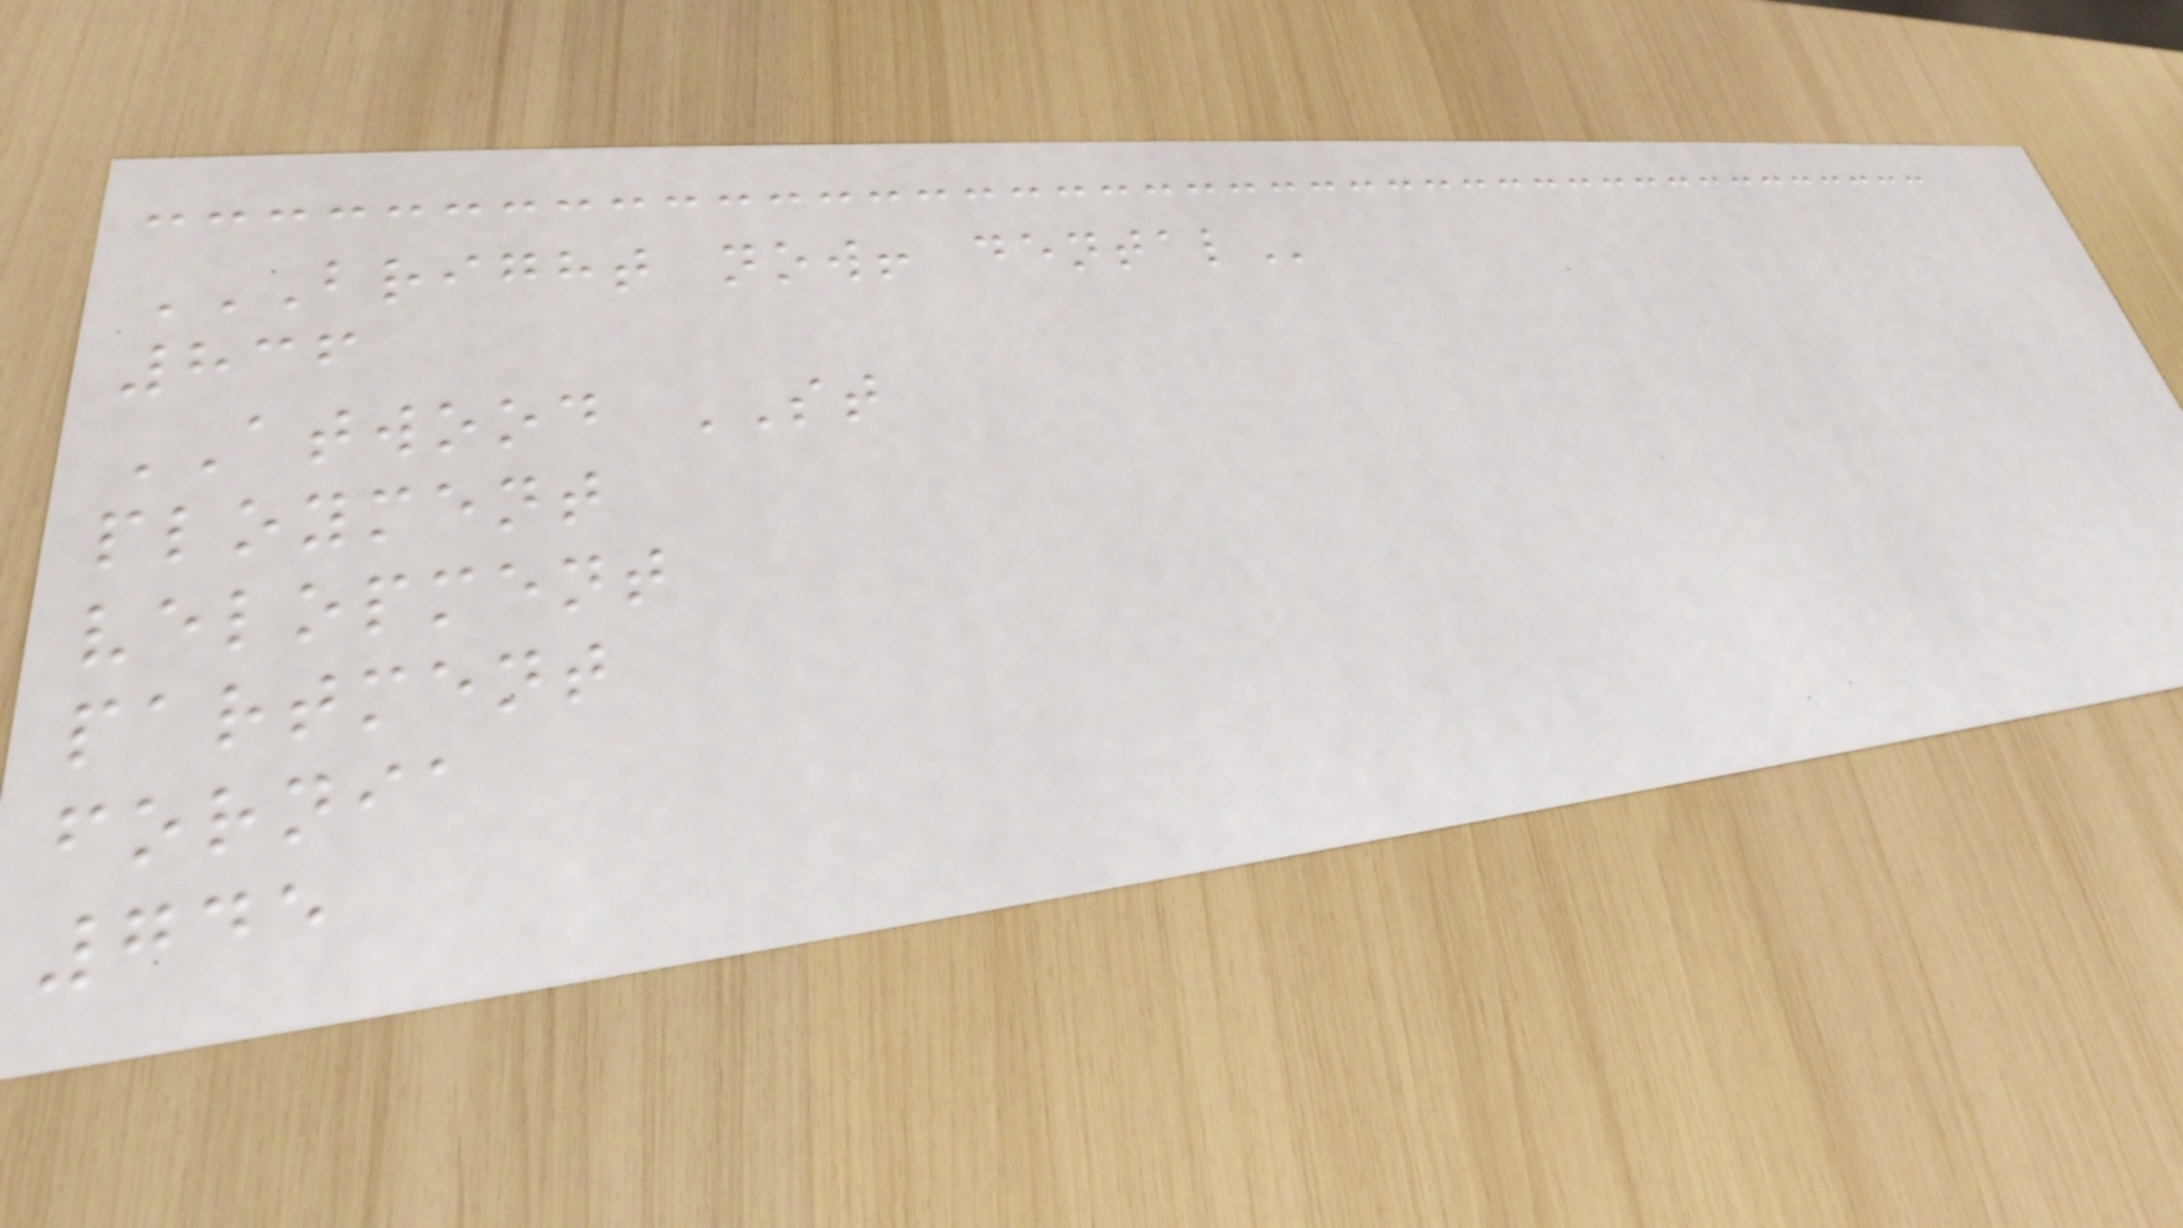BRIGHT NOW! DENTAL
836
ATWOOD ST
ployment
velopment
partment
fornia
745
